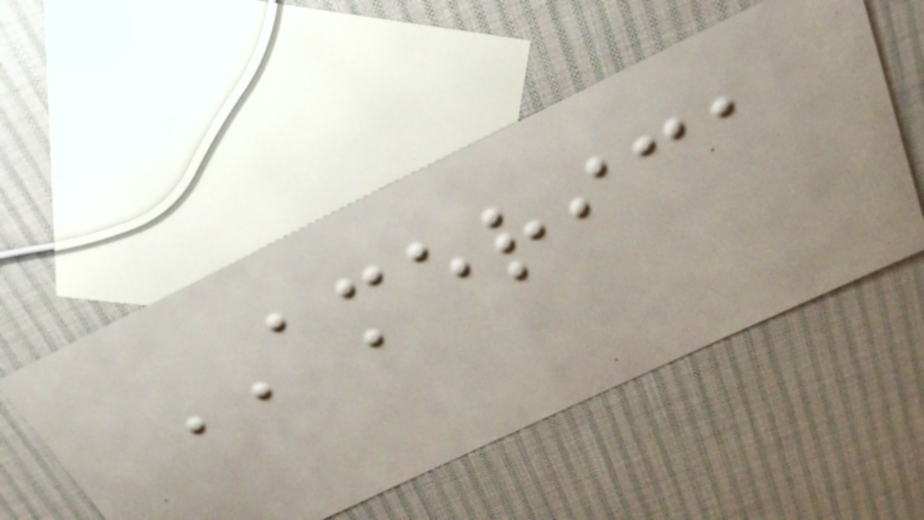AMERICA
